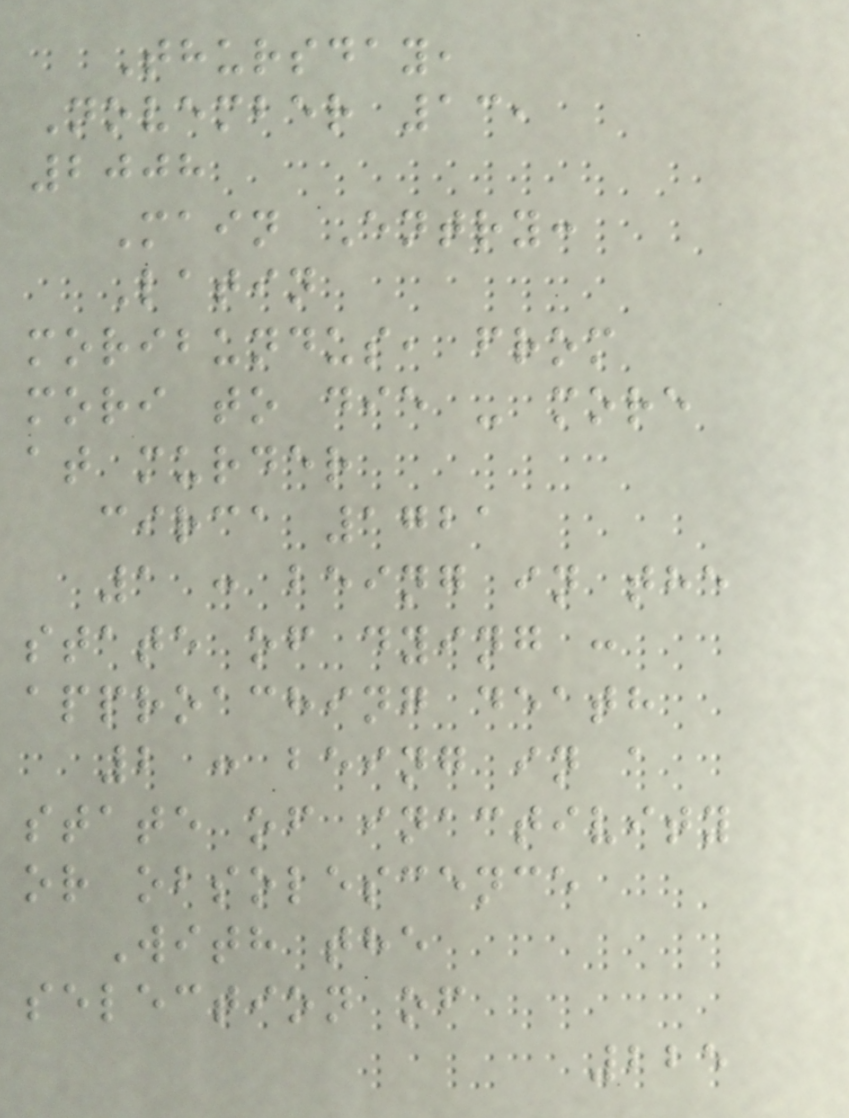Thursday,
November 13,
2008
Main Entry:
Latin
moribundus, from
mori to die - more
at murder
circa 1721
1 : being in the
state of dying :
approaching death
2 : being in a
state of inactivity
or obsolescence
With the
selection of
225
